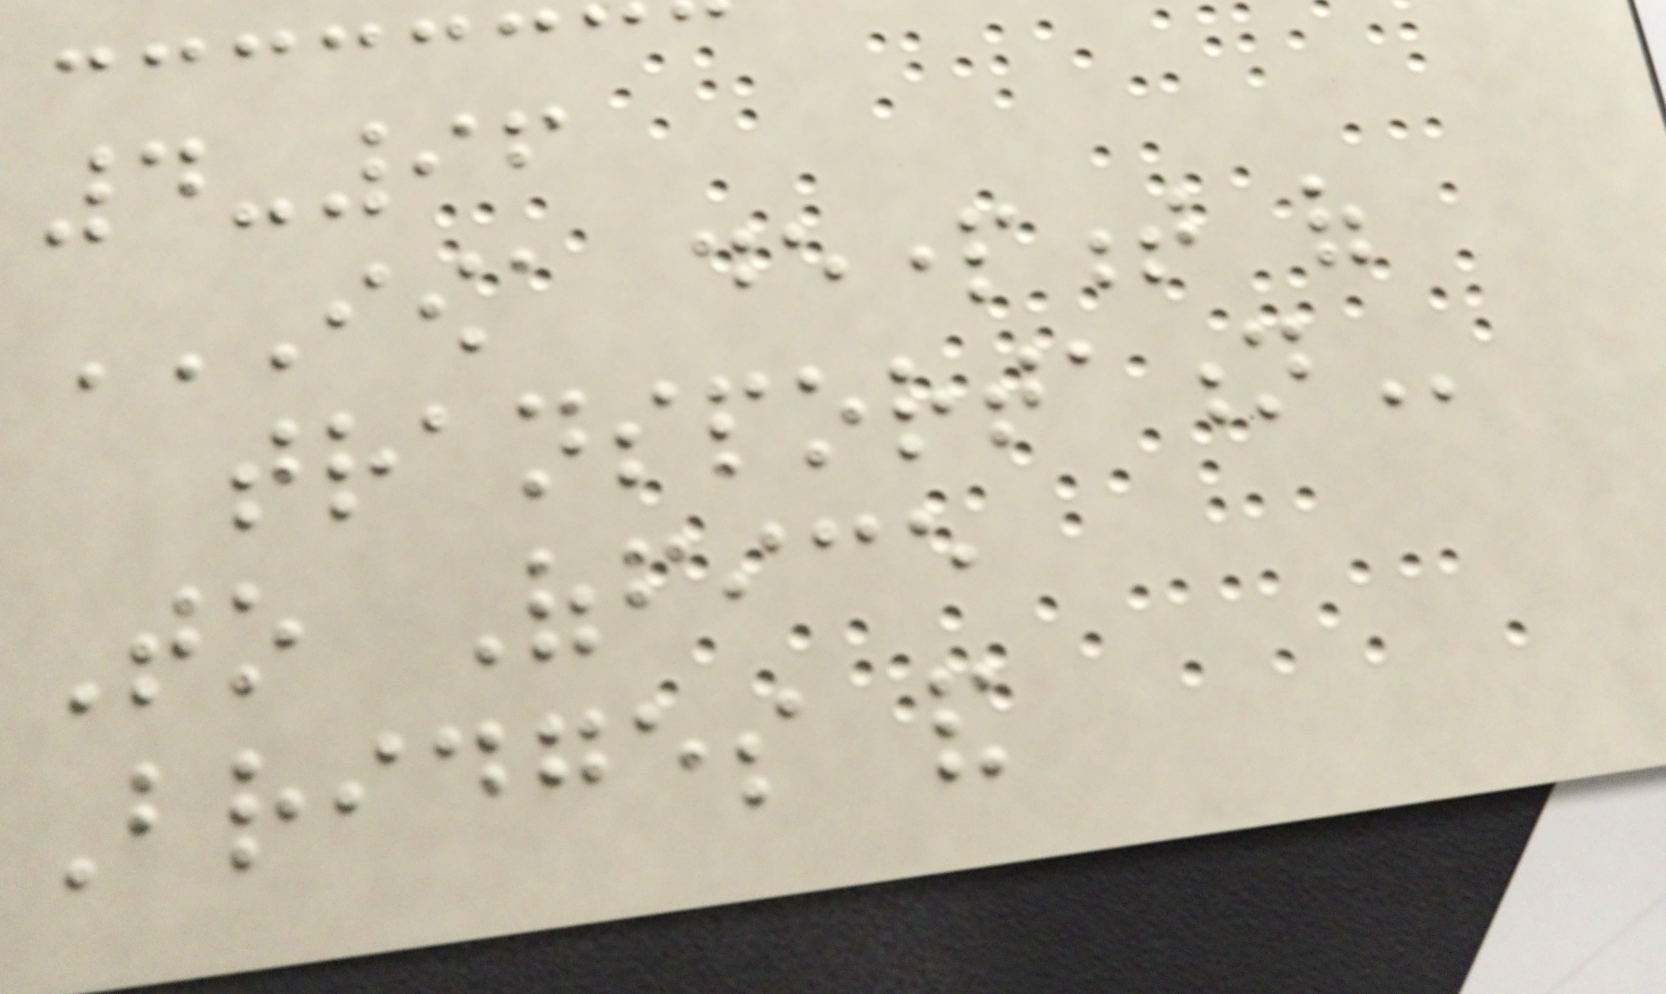4-96
IOWA DEPARTMENT OF
TRANSPORTATION
To Office
Bridges and
